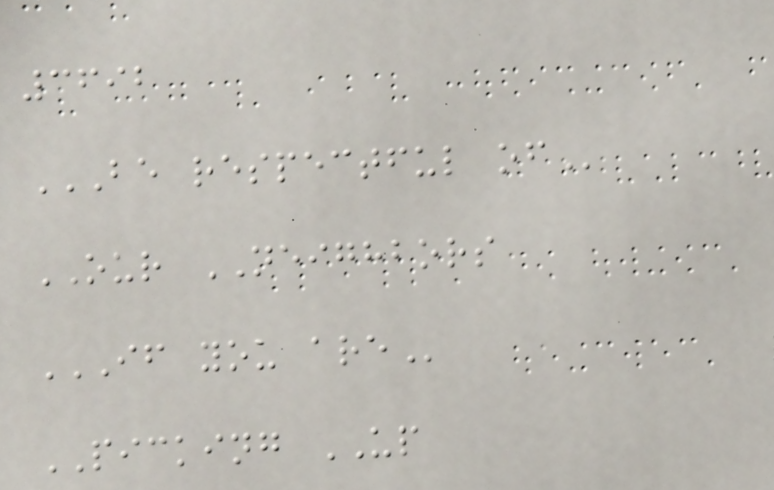3692
BE RESPECTFUL OF
OUR NEIGHBORS
IF YOU ARE
PICKING UP
